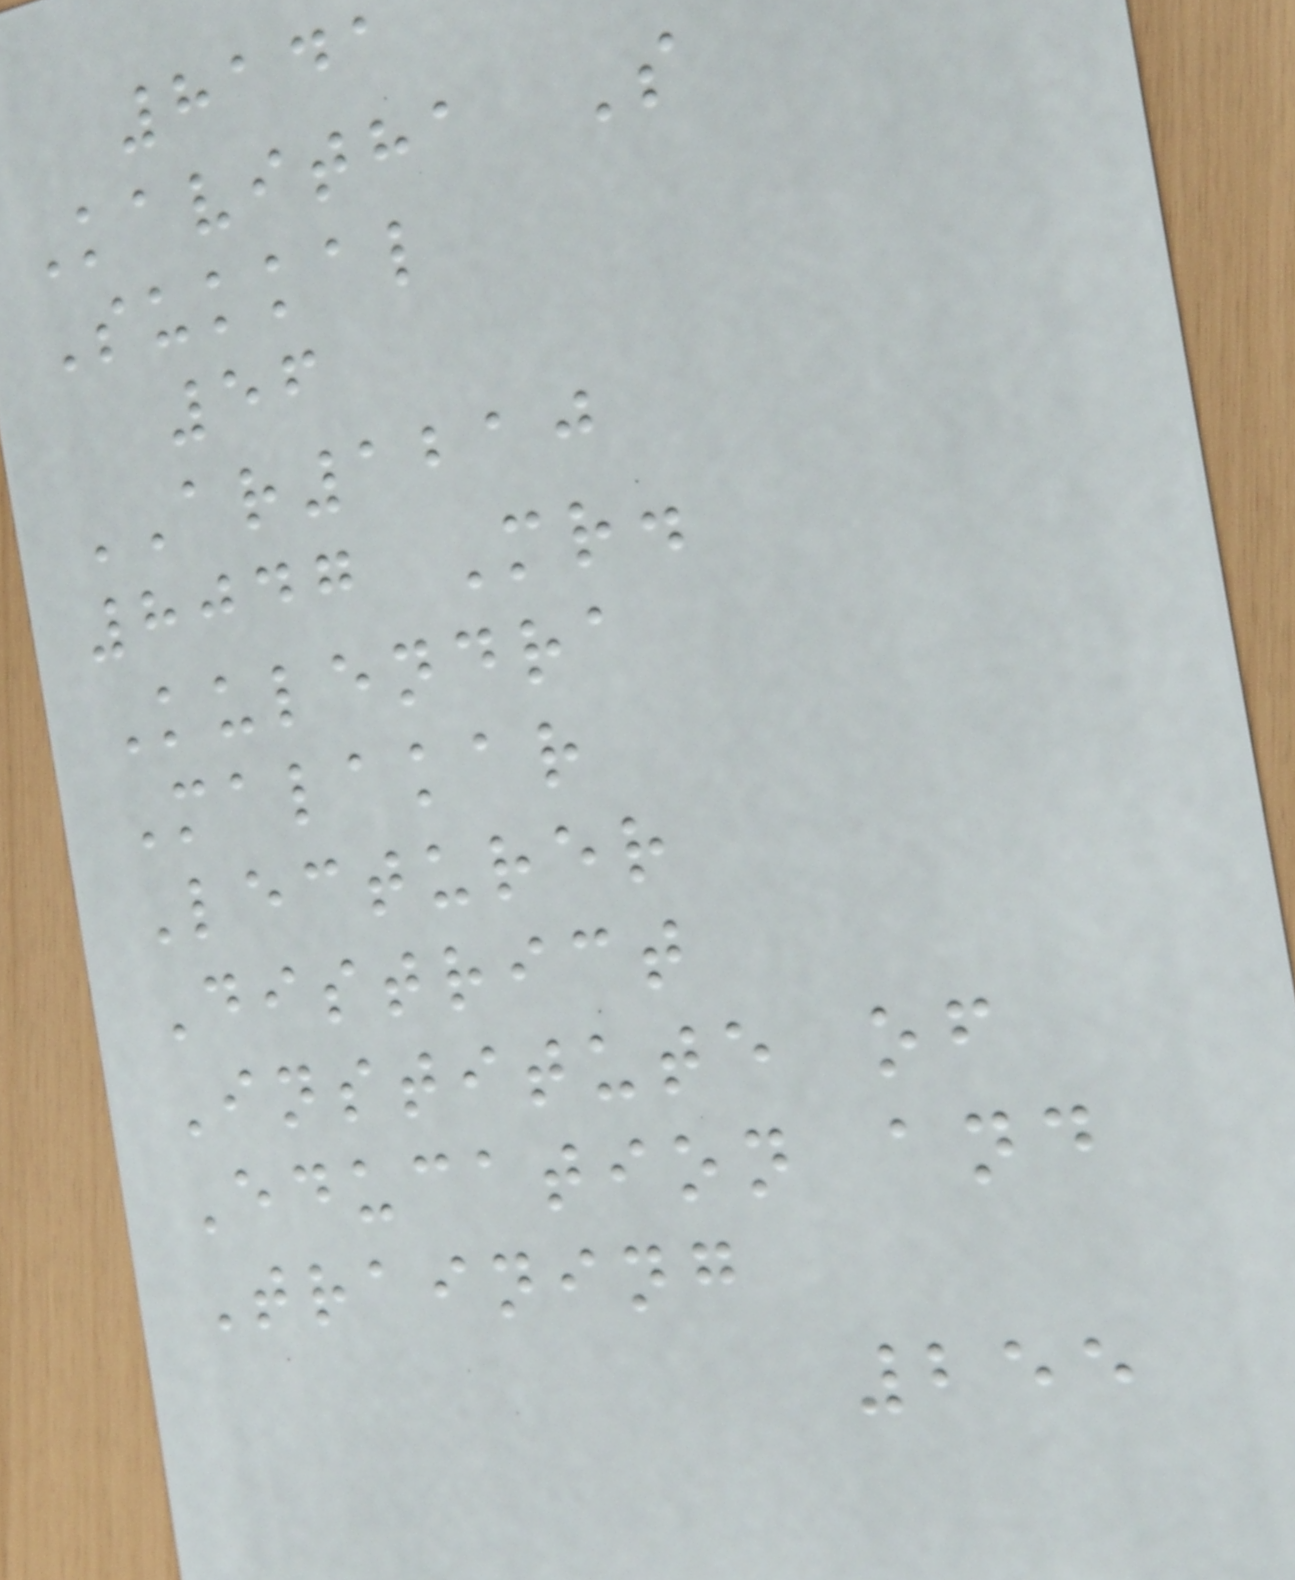8141
Kavitha S
Sukkal
56
AR1210
8047 Mr.
Kulendra
Malakar
Lecturer
District
Institute of
Education and
Training
255
